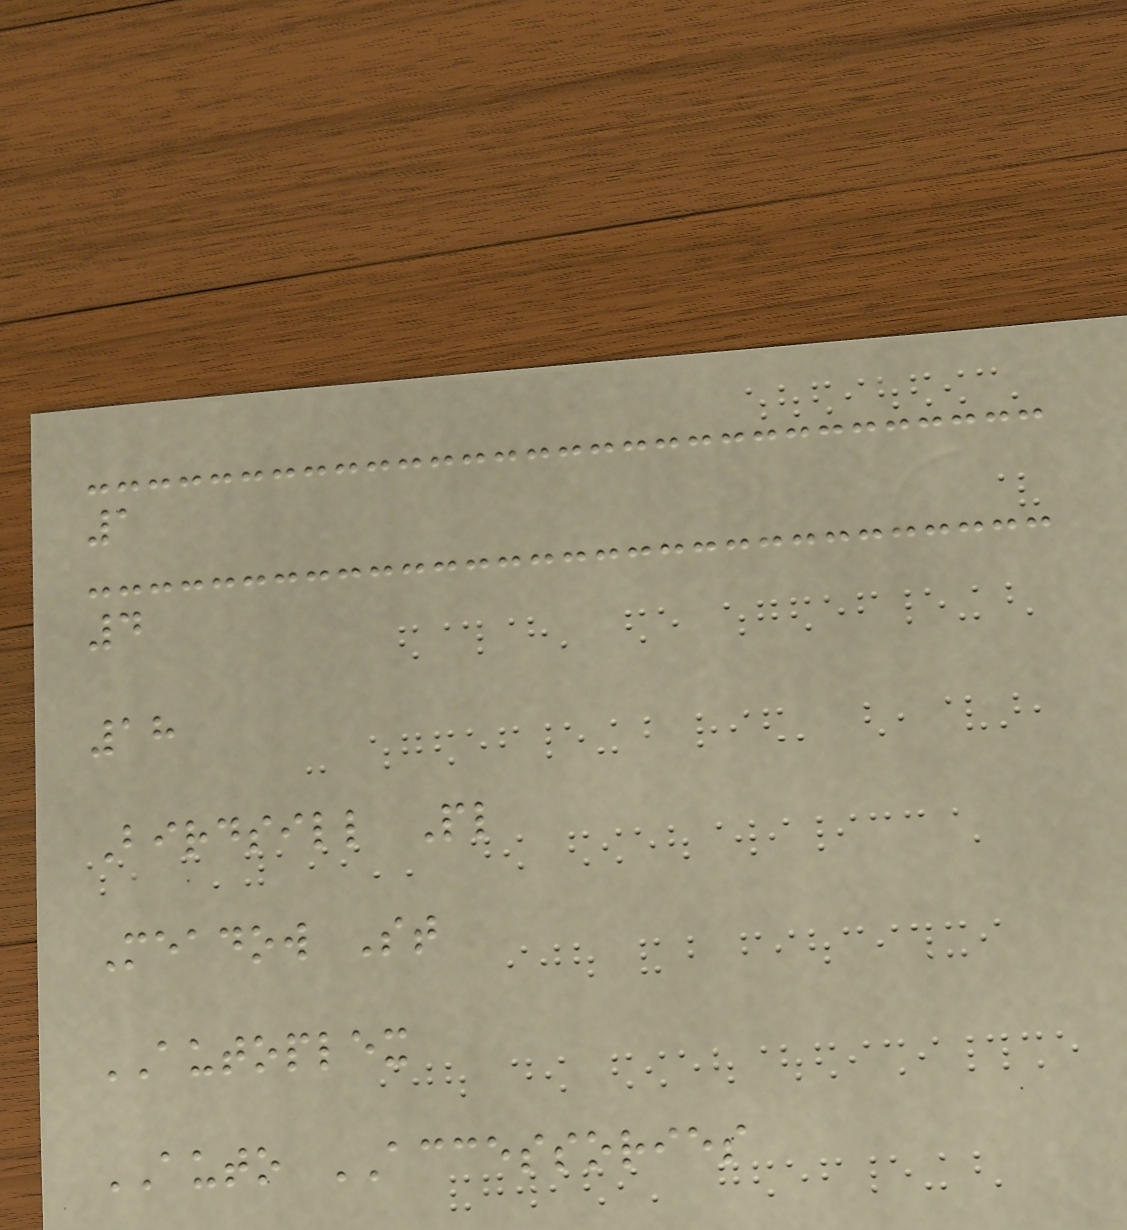1
4
18
Birdsill Pl
Meadow St
AUTOPLEX
AUTO ACCESSORIES
